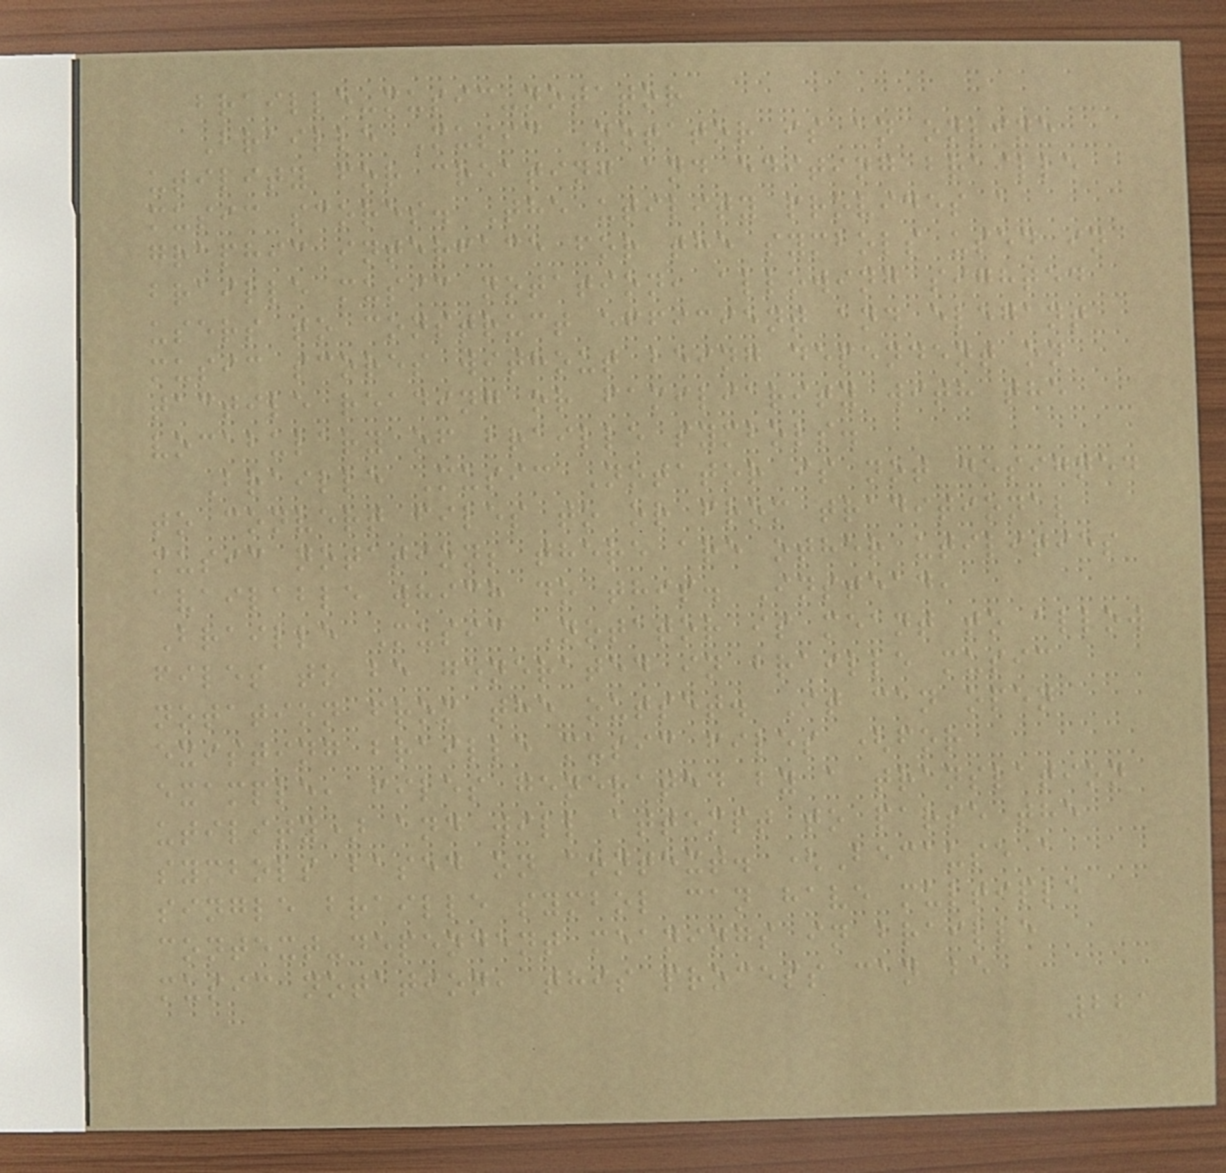braille-music-notator
Braille Music Notator is an online
utility for creating and editing braille
music scores. The utility provides a
graphic interface for the symbols used in
braille music notation, allowing sighted
users to construct efficient and elegant
music scores without being dependent on
tactile reading or familiarity with the
vocabulary of braille symbols.
Braille Music Notator is not designed
to convert files to or from traditional
music notation; there are other utilities
available which do this. Instead,
Braille Music Notator is meant to allow
files to be generated in braille music
notation from the outset. It can open
existing braille music files (for
example, files generated by a translation
utility) and will attempt to parse the
symbols based on context. (Because a
single braille symbol can have multiple
context-dependent meanings in braille
music notation, this process can be
221
